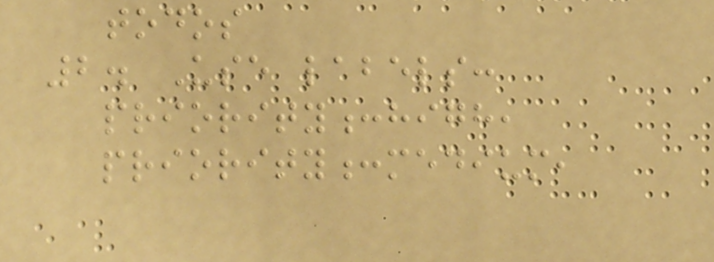todos
2. Use labels:
priority:high,
priority:medium,
